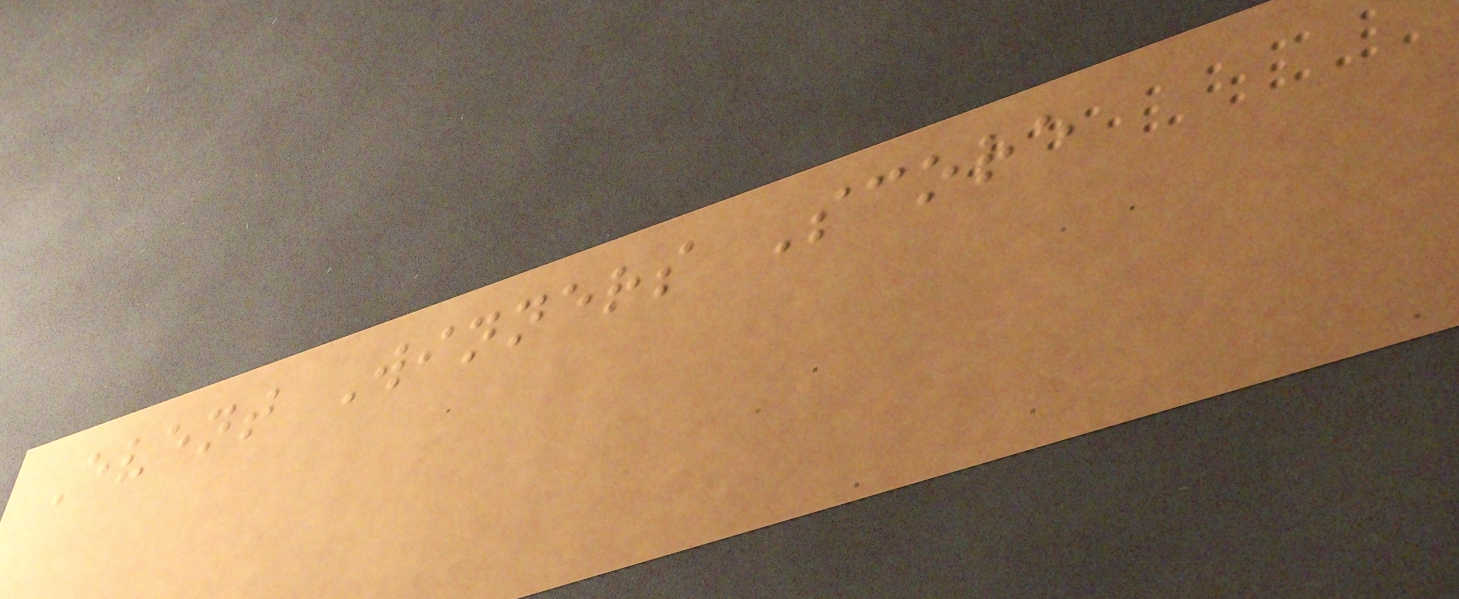Event Winners Score
